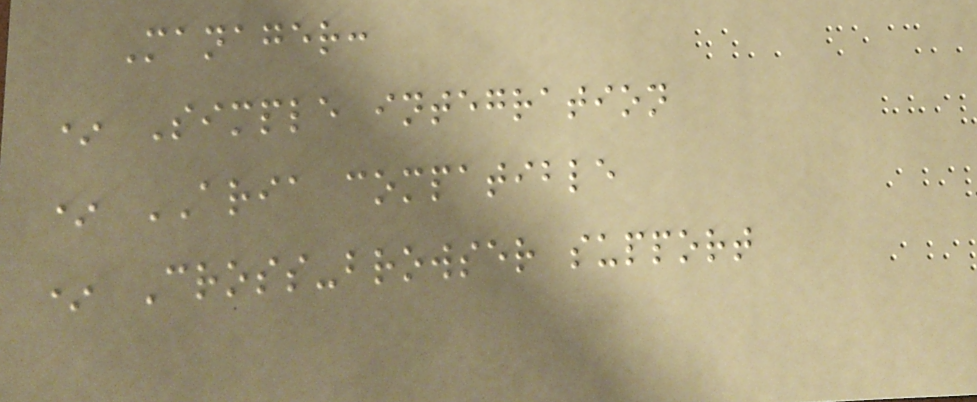Manager:
* Simple integration
* ARIA compatible
* Cross-browser support
